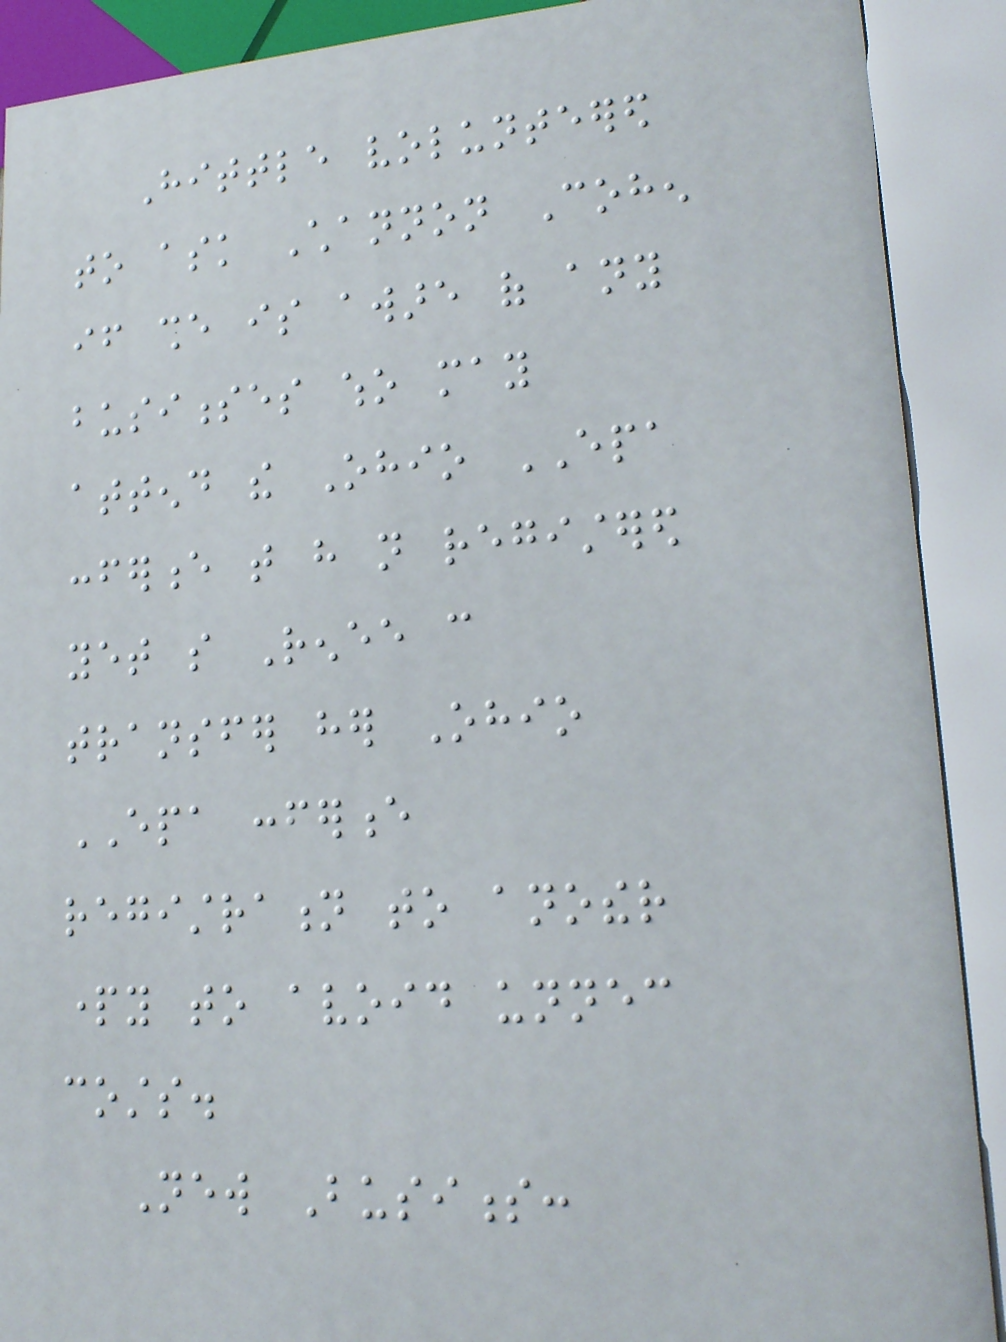Hittle volunteered
to ask Channon Cohen
if she is aware of any
businesses who may
attend the Ohio EPA
conference that have not registered
yet so Renee can
transfer her Ohio
EPA conference
registration to another
party to avoid unnecessary
costs.
New Business:
